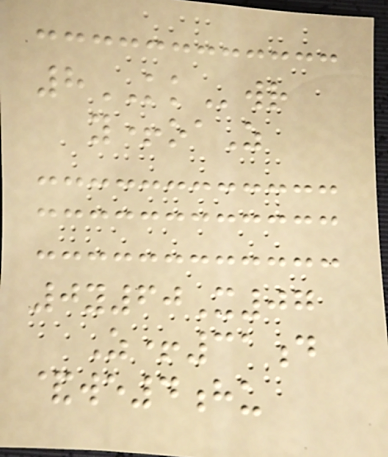8KKwr
y+oaZ
0y60X07
Z+31d
&we4hu
